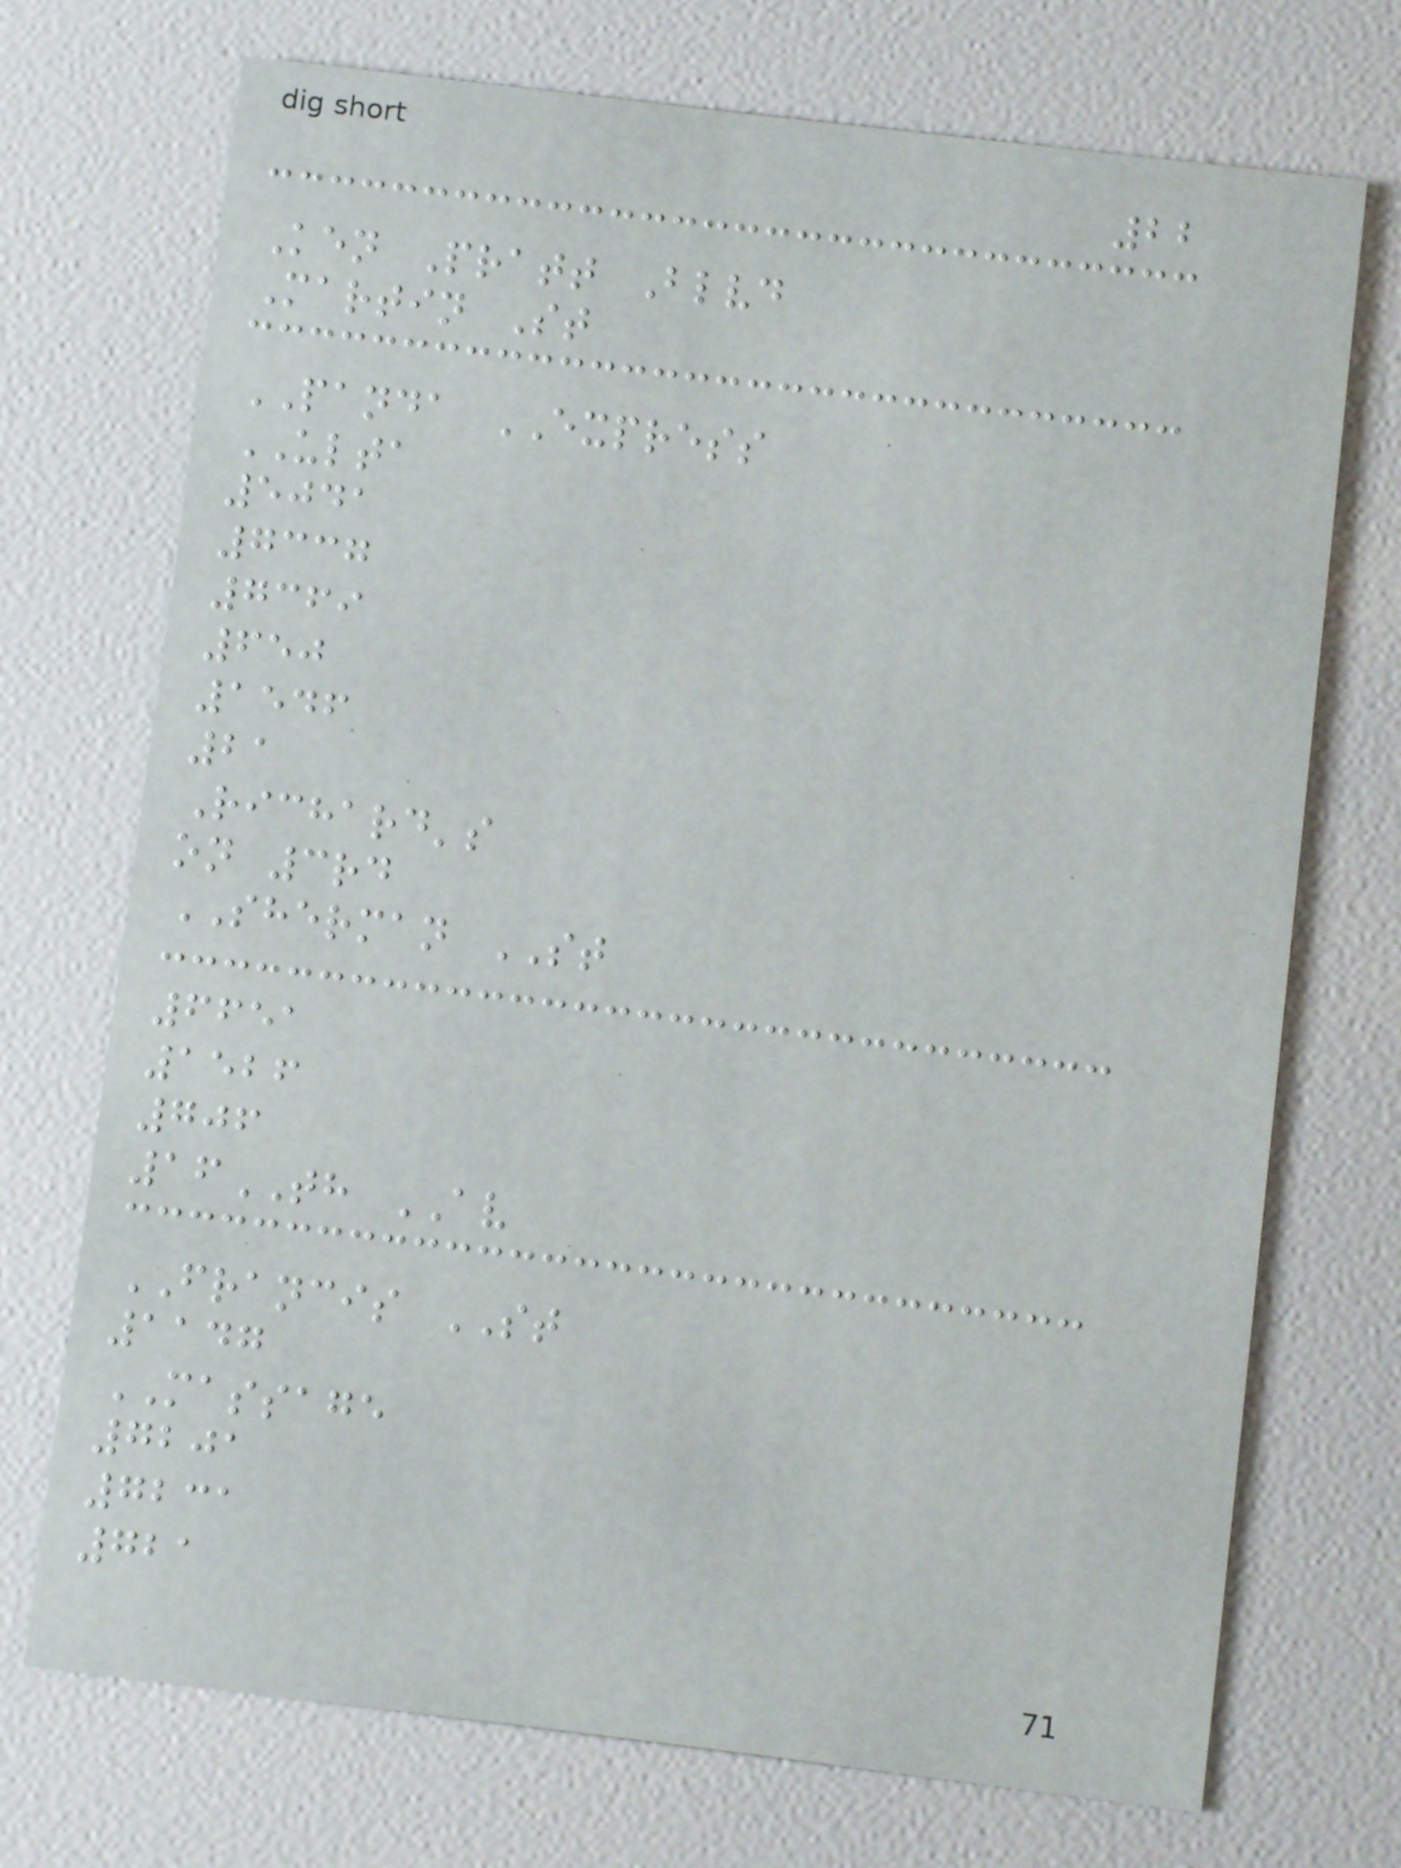22
Ken Pratt Blvd
Martin St
PANDA EXPRESS
ULTA
5041
7337
7369
650
1546
21
Richard's
on 3rd
SHERMAN ST
6651
1526
706
16TH AV
FRANCIS ST
1147
MASSAGE
7201
7231
721
